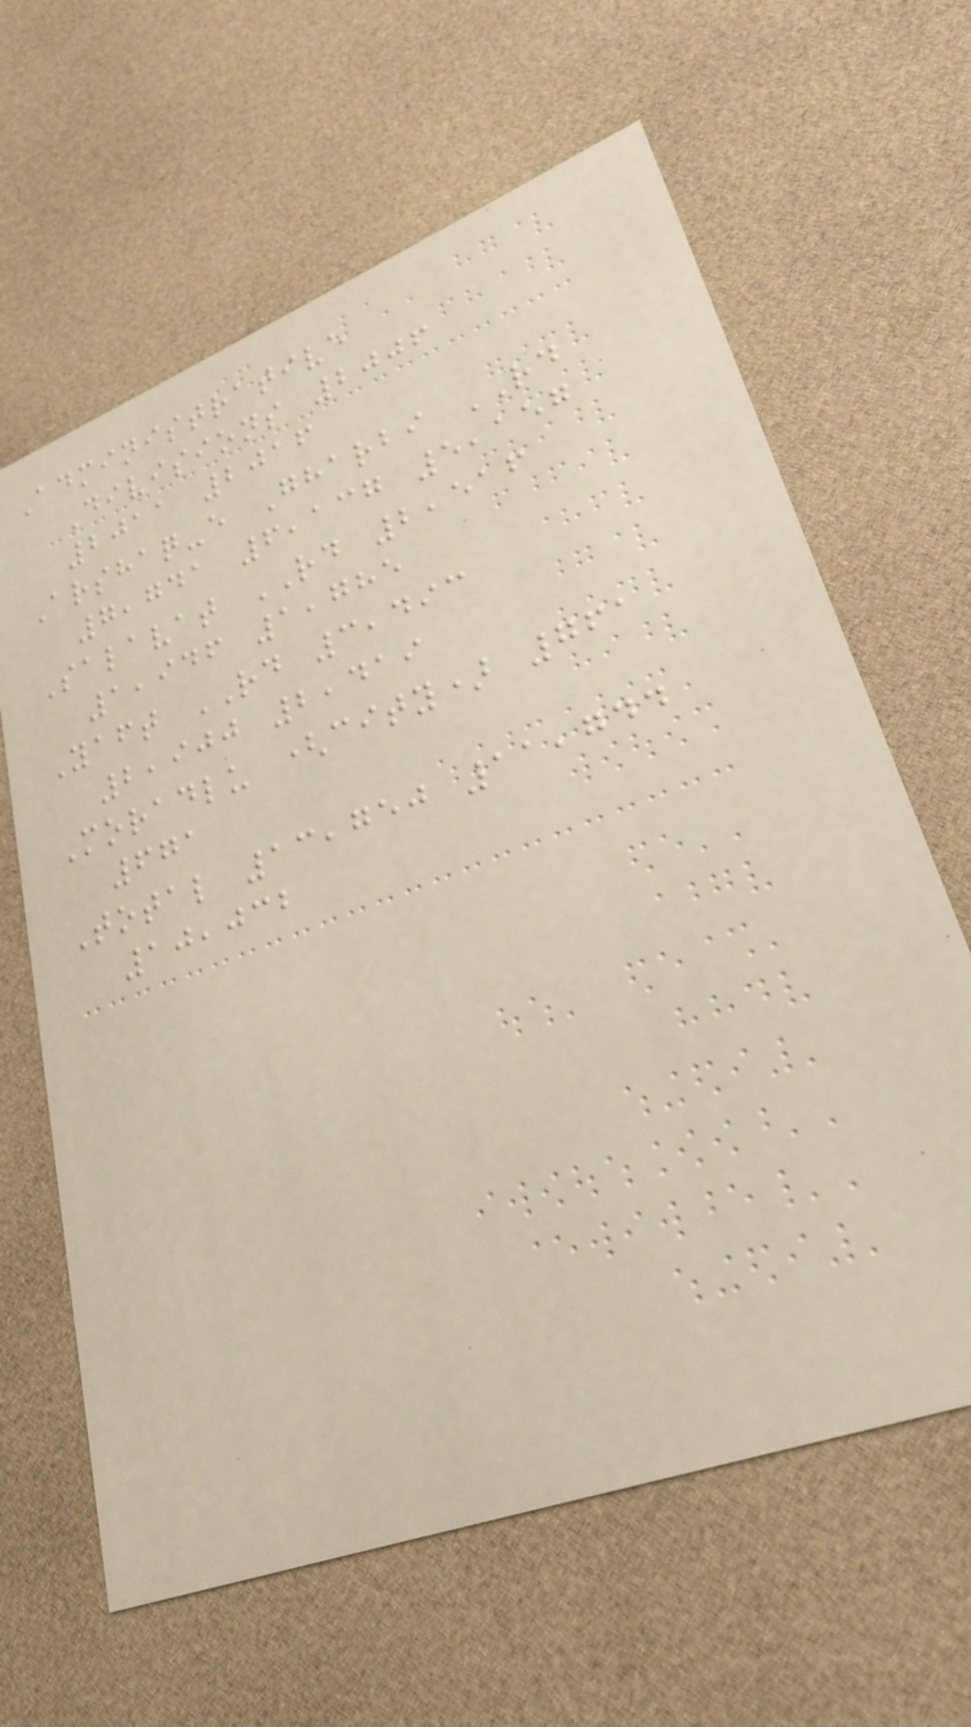Administrative
Divisions 2006
2011 2016
Arshaq-e Gharbi RD
7,741 6,137 5,157
Salavat RD 2,516
1,946 1,785
Yaft RD 3,493
2,900 2,419
Moradlu (city) 761
671
Total 13,750 11,744
10,032
